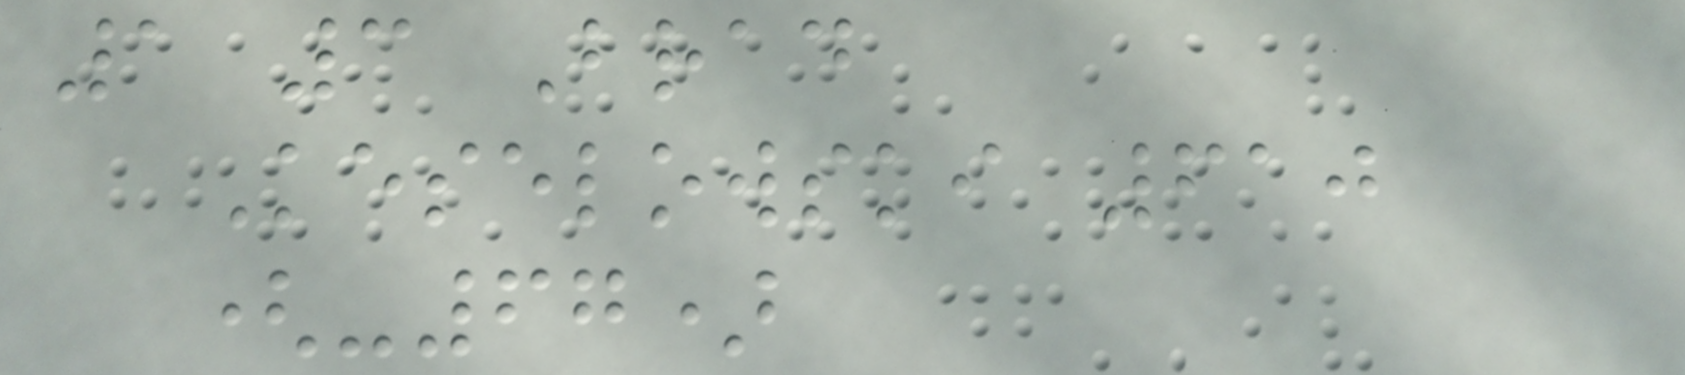1 3 Brad
Keselowski 610
(-67)
